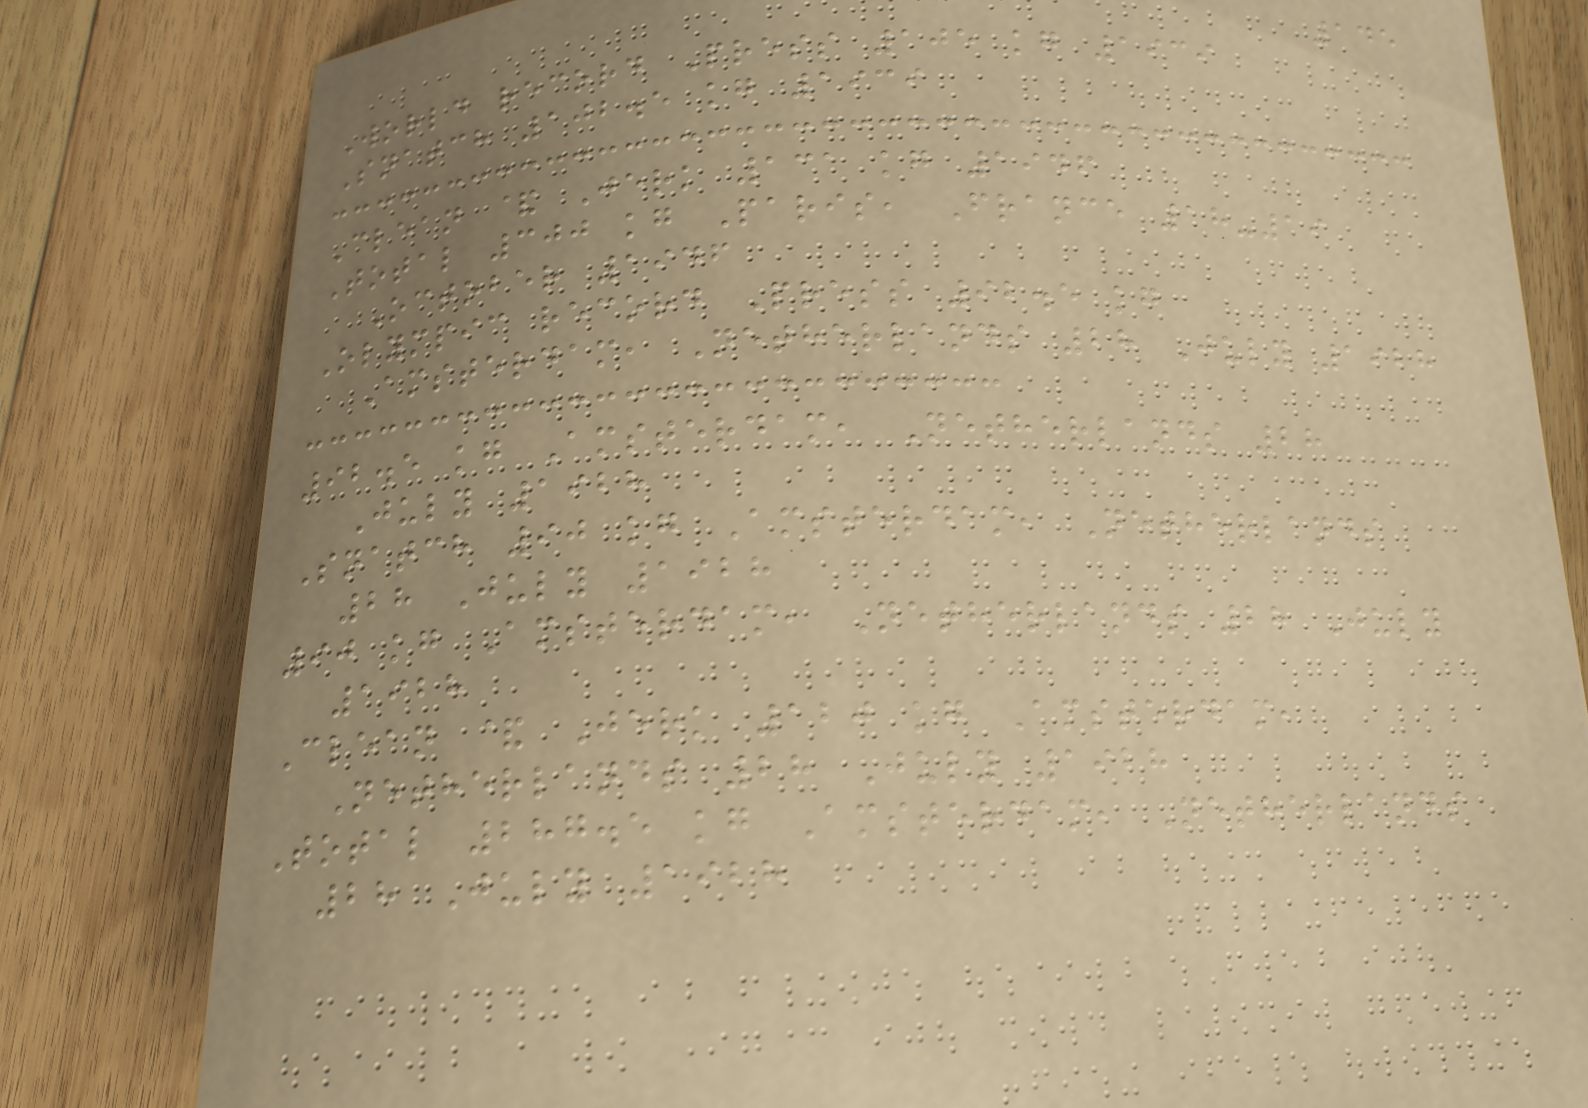145
World record Press 105 kg 1939
Snatch 102.5 kg 1939
Clean & Jerk 131 kg 1946
Total 300 kg Paris, France 18-19
October 1946
Olympic record Press 92.5 kg
Amsterdam, Netherlands 28 July 1928
92.5 kg Amsterdam, Netherlands 28
July 1928
Snatch 90 kg Amsterdam, Netherlands
28 July 1928
90 kg Amsterdam, Netherlands 28 July
1928
Clean & Jerk 120 kg Amsterdam,
Netherlands 28 July 1928
Total 287.5 kg Amsterdam, Netherlands
28 July 1928
